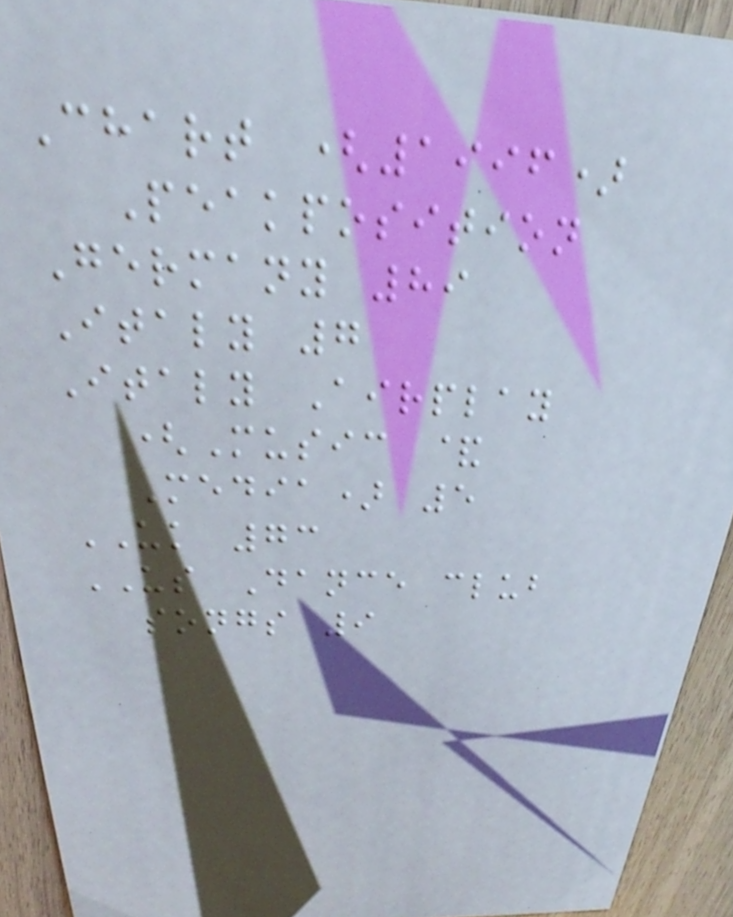Chart (1996)
Peakposition
Germany 89
Italy 7
Italy Airplay
(Music &
Media) 5
UK 73
US Dance club
songs 9
